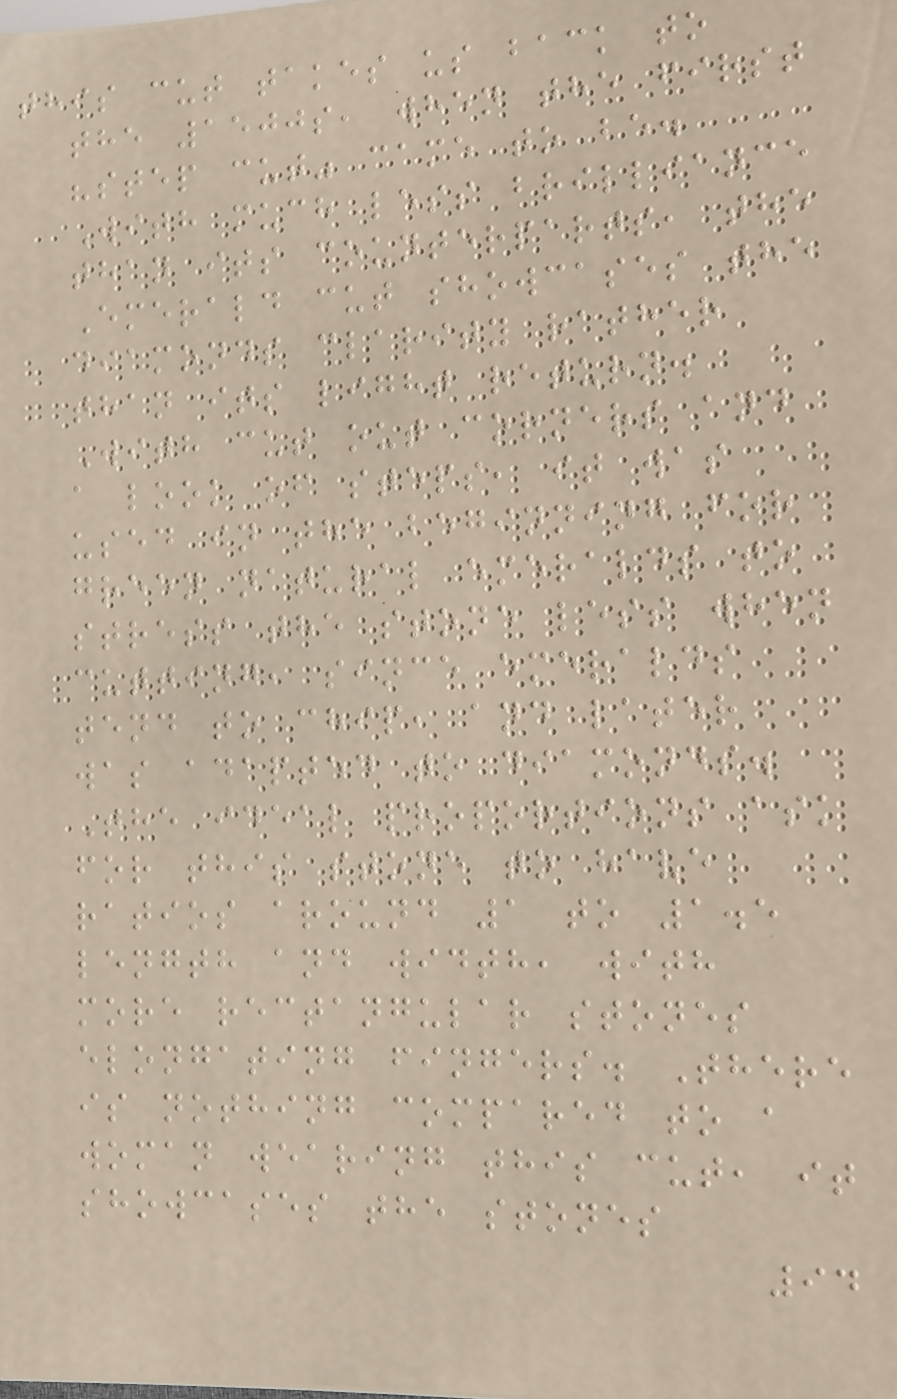this cut takes us back to
the 1500s, when the first
"step cut" came to be.
With much less brilliance
than its counterparts, the
Emerald cut showcases the
diamonds clarity rather
than its light return.
With cut out corners and
a look of steps, it was
used in the beginning for
green natural emeralds to
stress the stone less when
cutting, since emeralds
tend to chip, and later
was adapted to diamonds.
The ideal proportions ask
for this stone to have
ratios around 1 to 1.5
length and width, with
more rectangular stones
elongating fingers. There
is nothing compared to a
woman wearing this cut, it
showcases the stones
94
